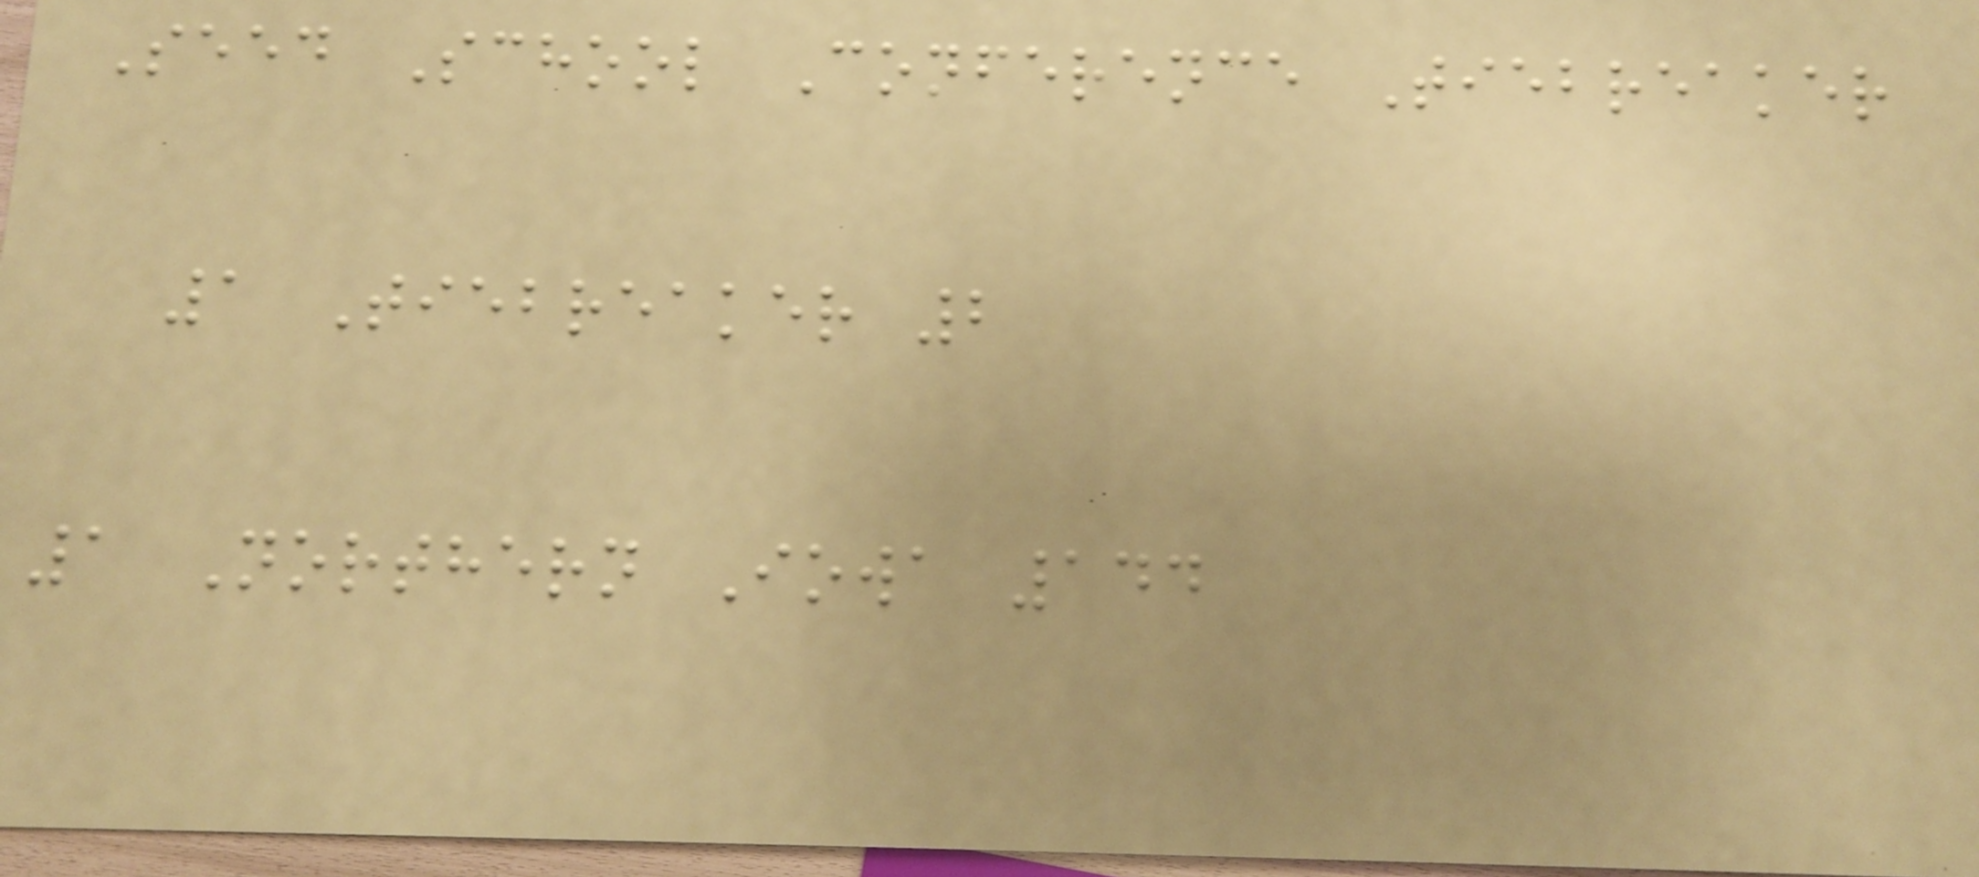Seed School Conference Tiebreaker
1 Tiebreaker 2
1 Northern Iowa 144
